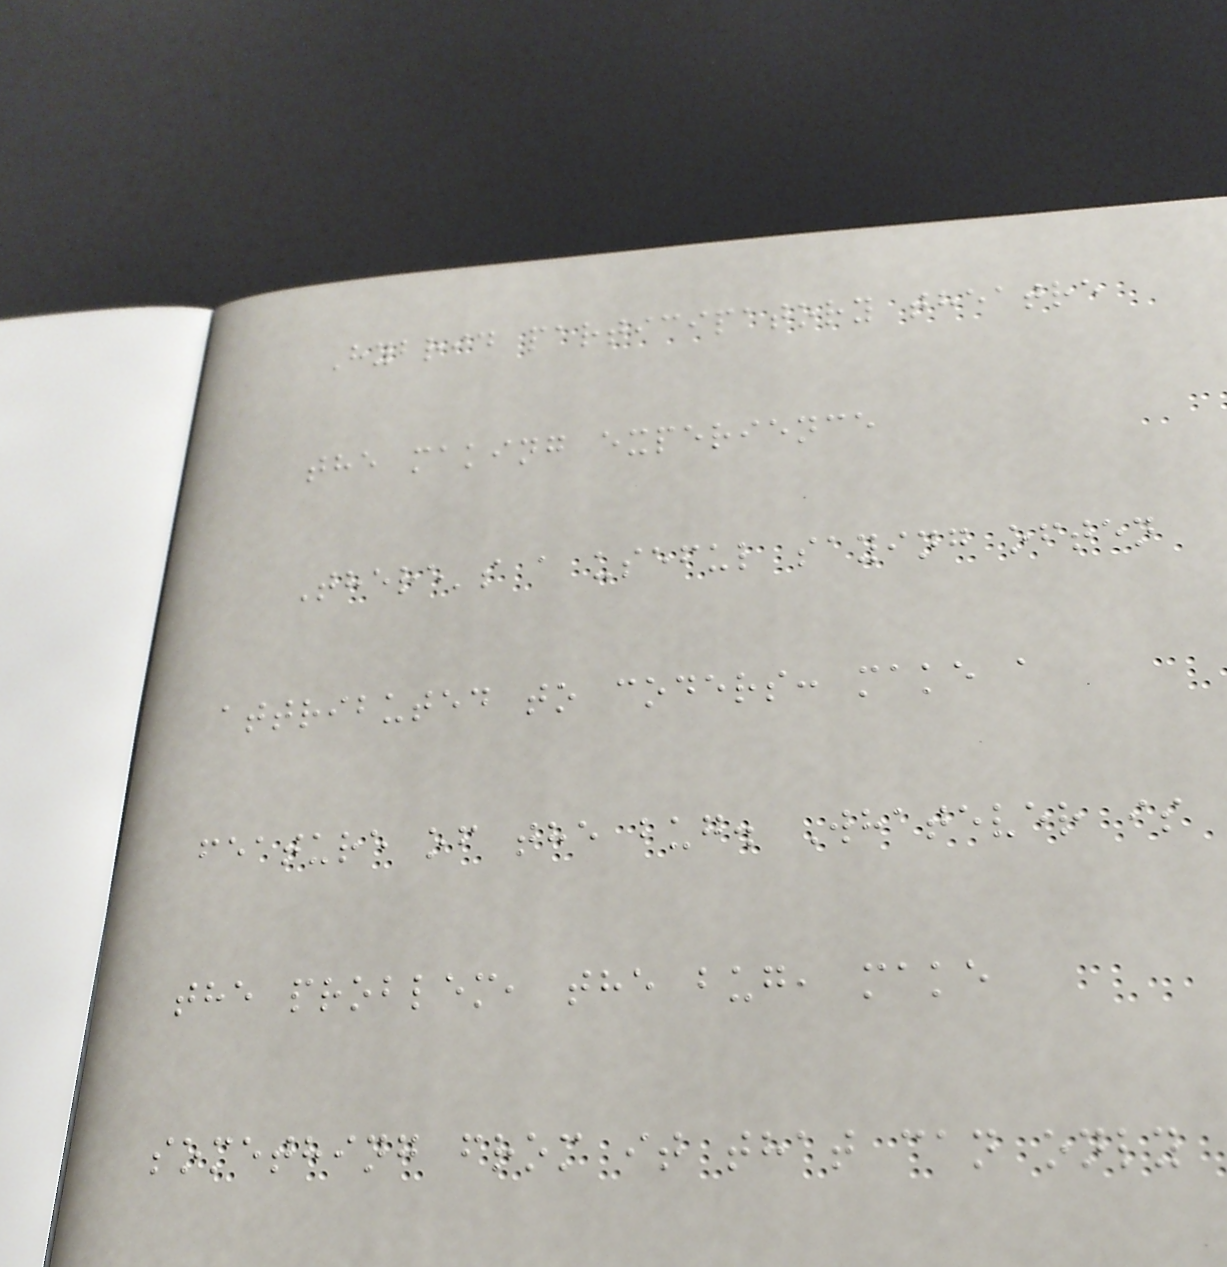Hybrid participatory theatre
the making experience
There's a useful saying often
attributed to coders: make a
feature of the bug. Whatever is
the problem, the bug, make
something from it that can only
